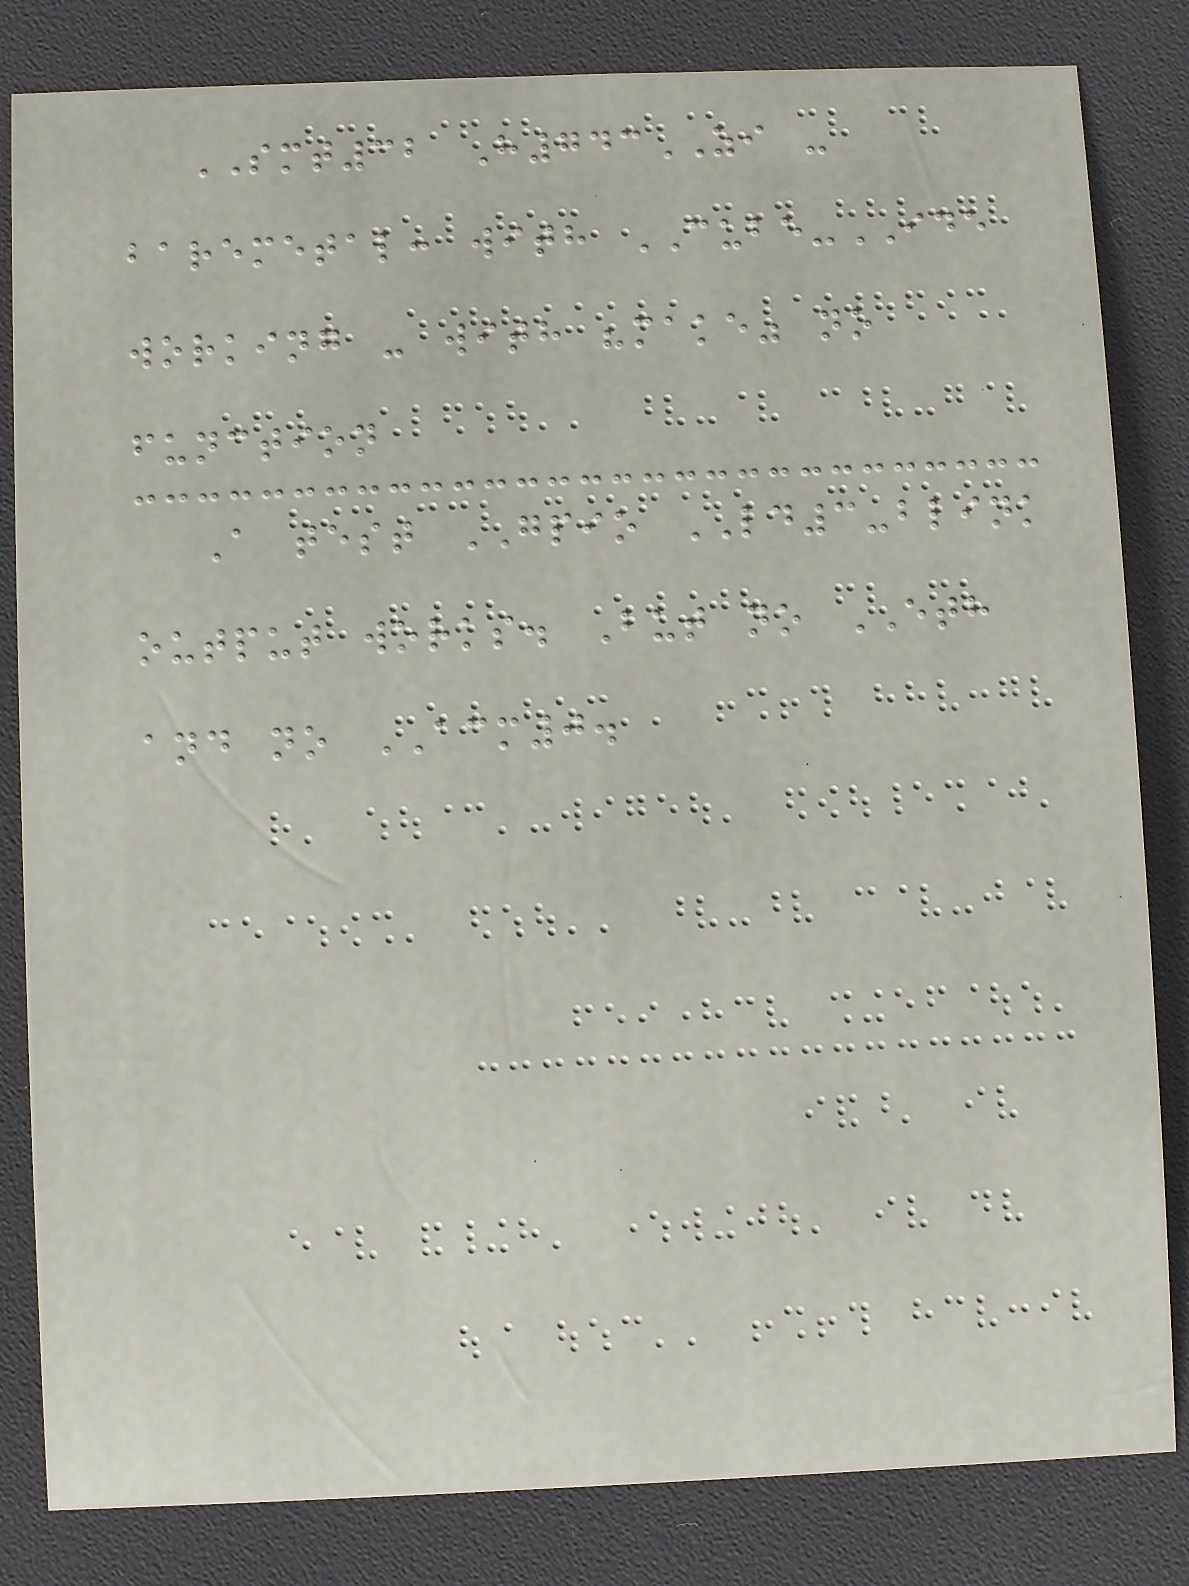SMT32 H743ZI -
baremetal: with CUBE-IDE
working - with "make" no
function
A test GPIO LD3-blink
output works. But no ETH
and no ACM0.
